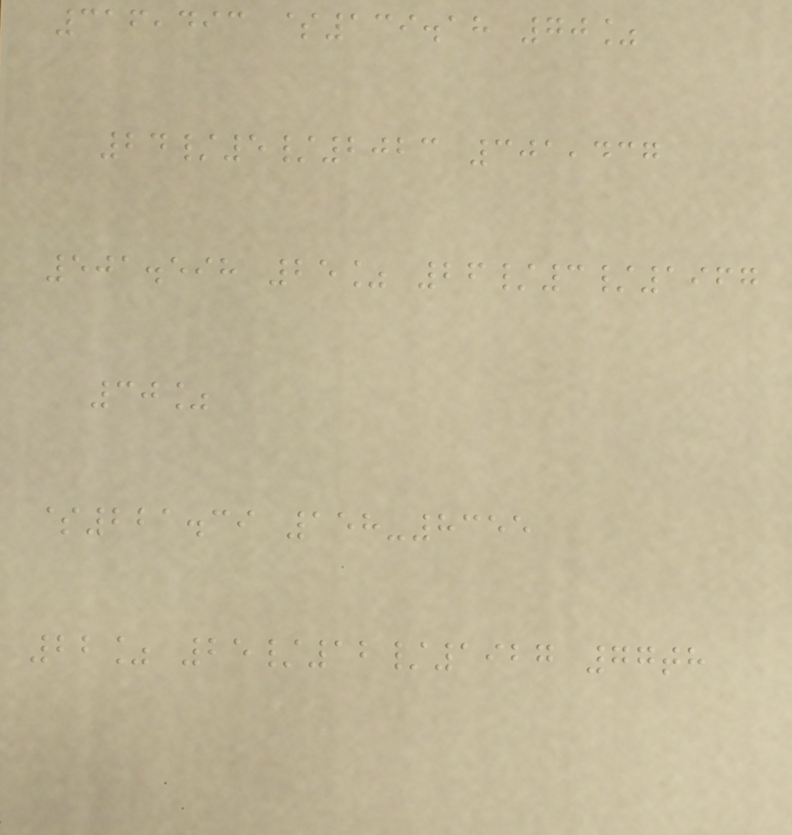316,493 $139.18 70%
24/5/2023 301,437
501.598 25% 26/3/1967
30%
$221.39 158-8355
22% 25/12/1927 77th
